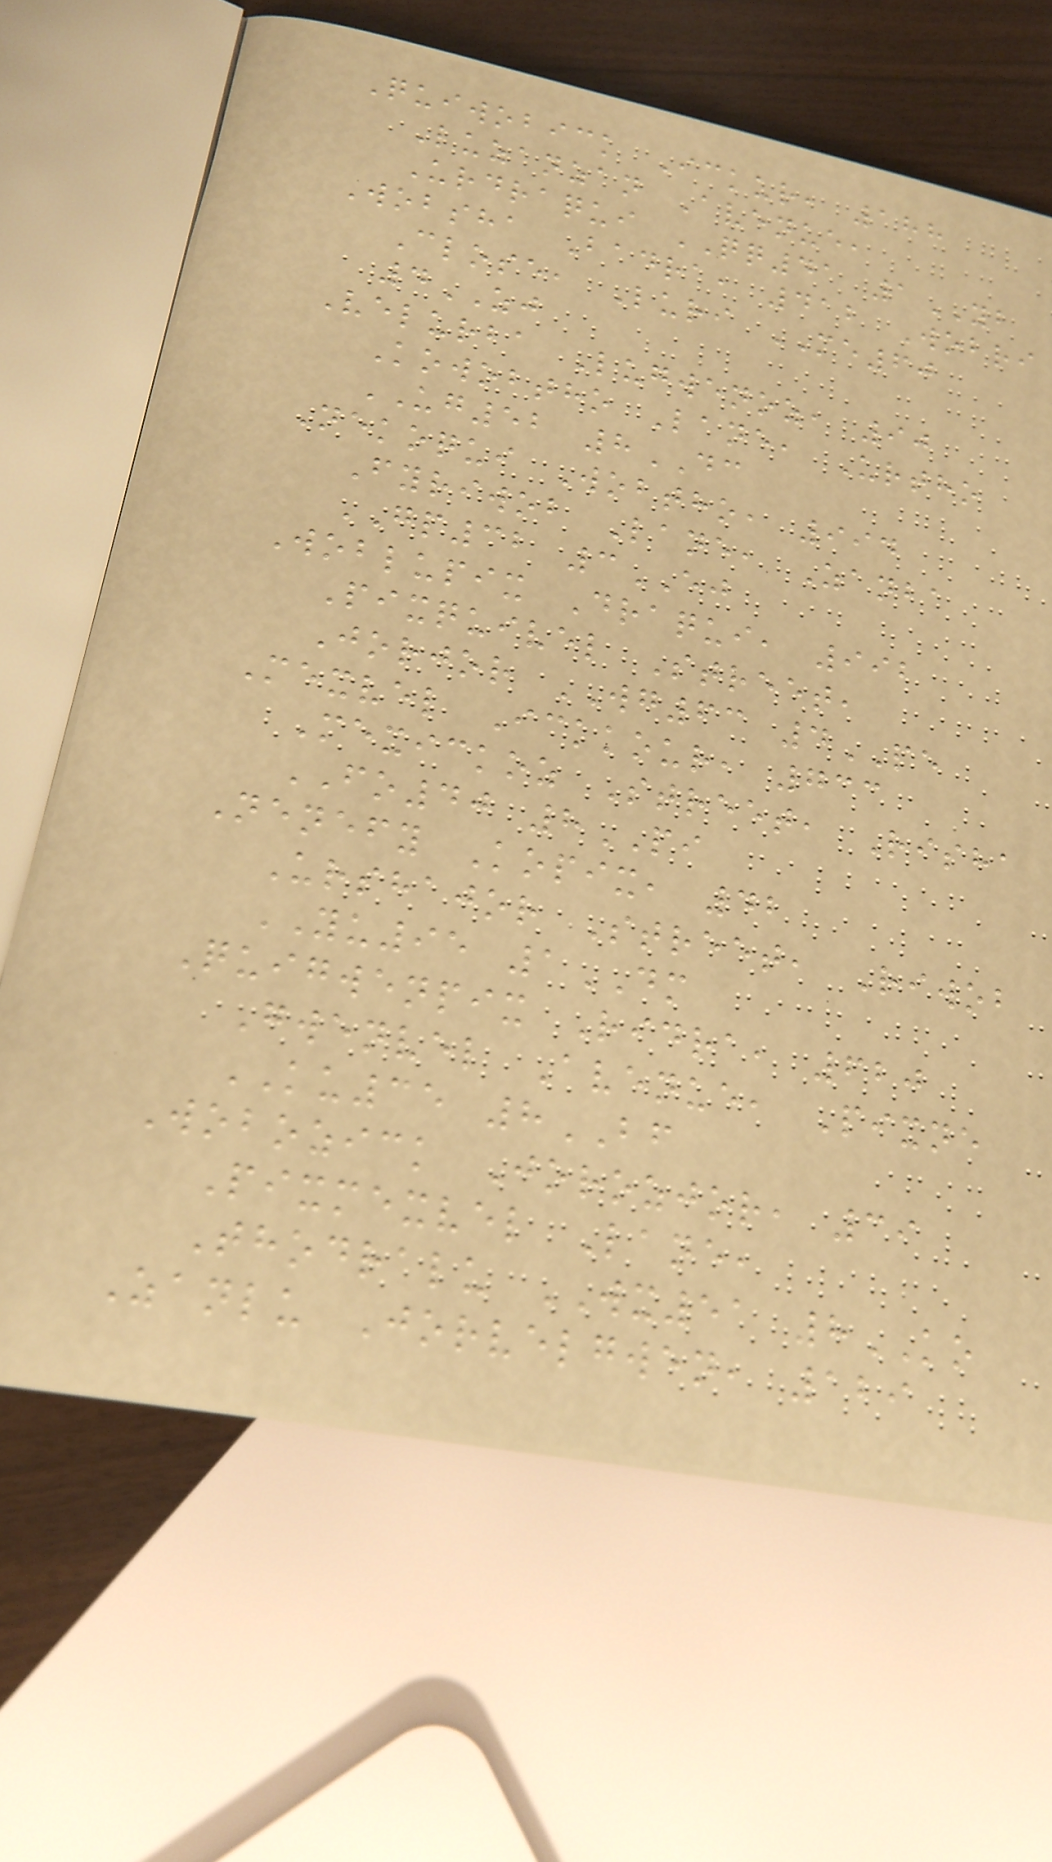Quiwobick Ickur, 188
Luzanzan Avenue,
Urdraqui QQ41 1YB
Wobsha Badra, 412 Wobri
Close, Luri ME60
4ZJ
Velurba Lugwenoz, 90
Kowobtho Lane, Urtho
UG52 8DC
Nekoqui Wobtho, 994
Fyriwob Lane, Zanba
GP32 3EJ
Woblupix Draqui, 992
Pixquivel Street,
Jorjor WG63 4PE
Mexvel Ickkour, 733
Mexickoz Street, Risha
FO40 8PI
Nenefy Kopix, 42
Urshajor Street, Riwob
YU95 1DM
Quigwenpix Ridra, 620
Gwenvel Avenue, Pixne
KU35 8BF
Wobozick Jorozjor, 39
Pixmexvel Lane,
Thodralu WX51 8KO
Zanlu Jorvelgwen, 129
